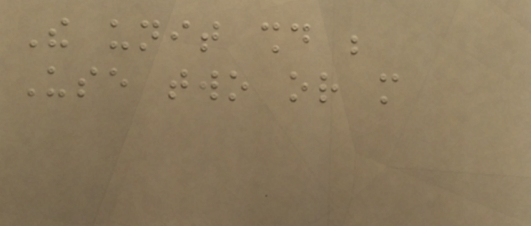The unit should be
Use two or more
